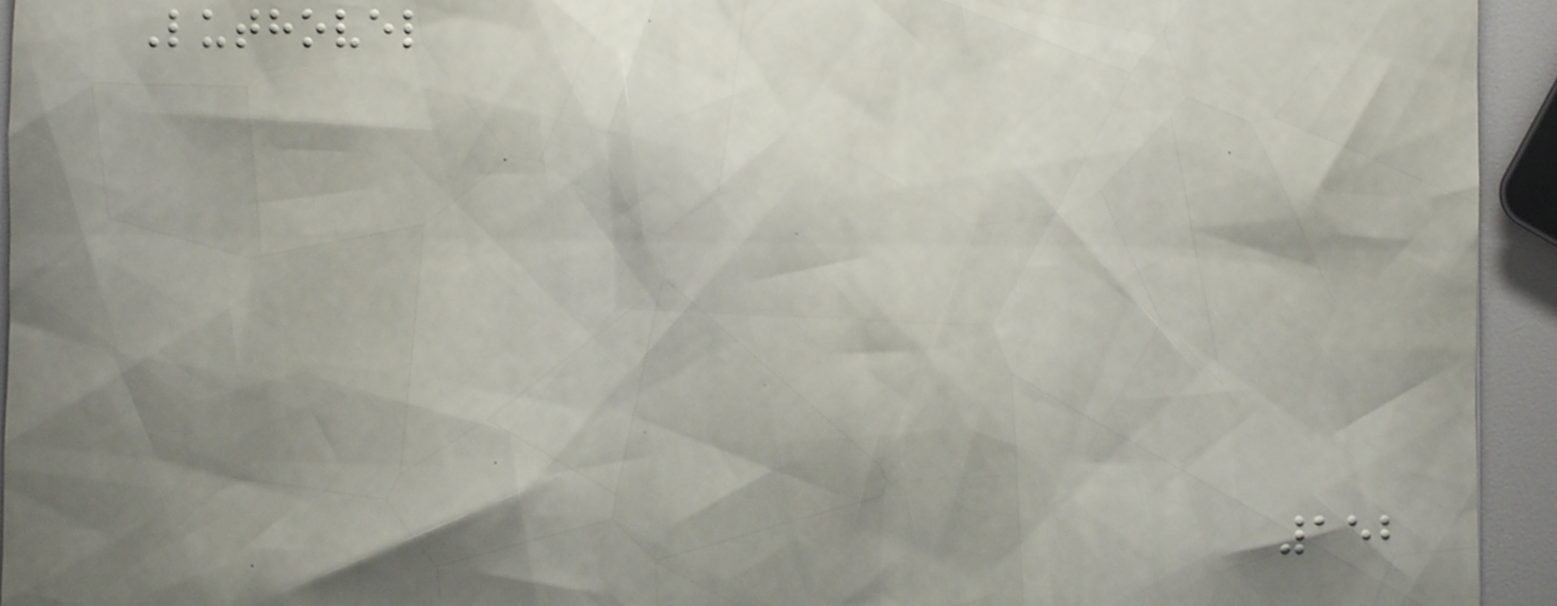Luthovel
152
